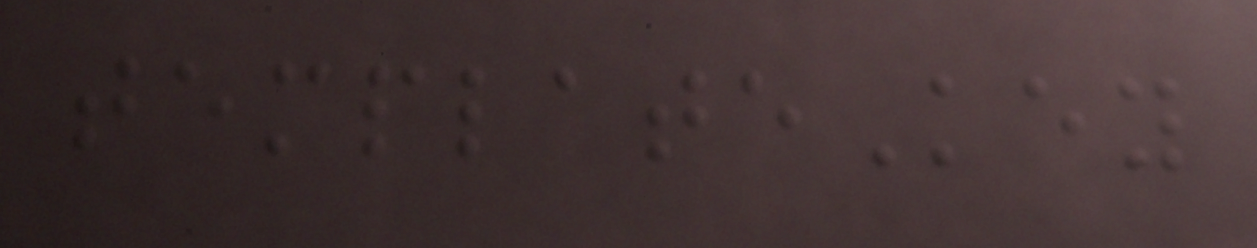templateKey
